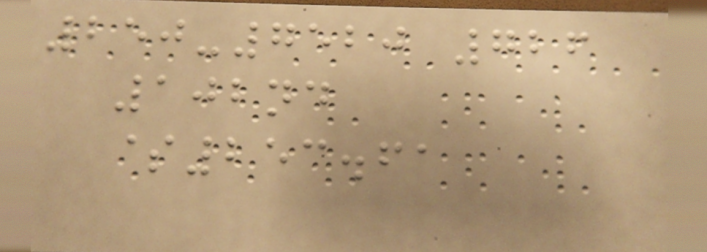250-7520 726
102nd
$253.61
